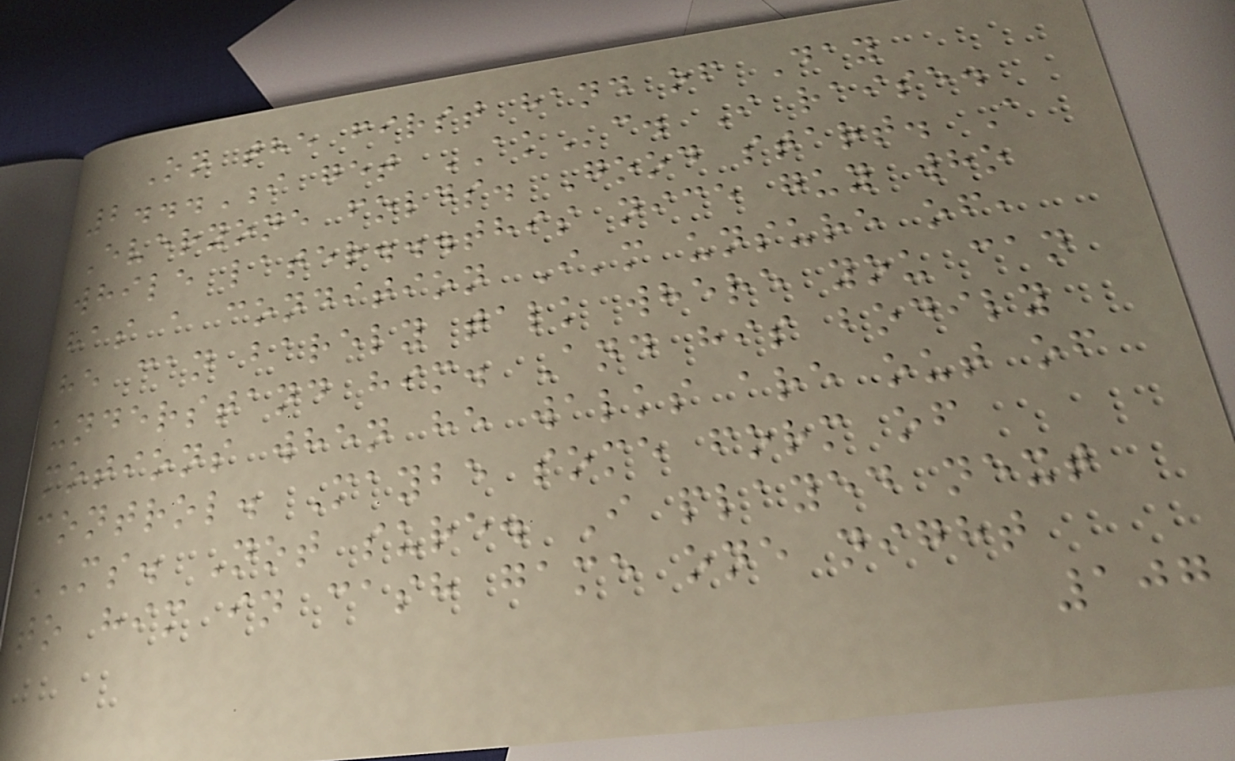On the first hand of Day
2...I get AKc. I raise.
Everyone folds. Good start. A
while later...this nice guy who
has a condition I'm unsure of,
he can barely talk where you can
understand him. And his bodily
motions when he walks are out of
control. Maybe some form of
MS. Not sure. I played next
to him in cash game one night
107
